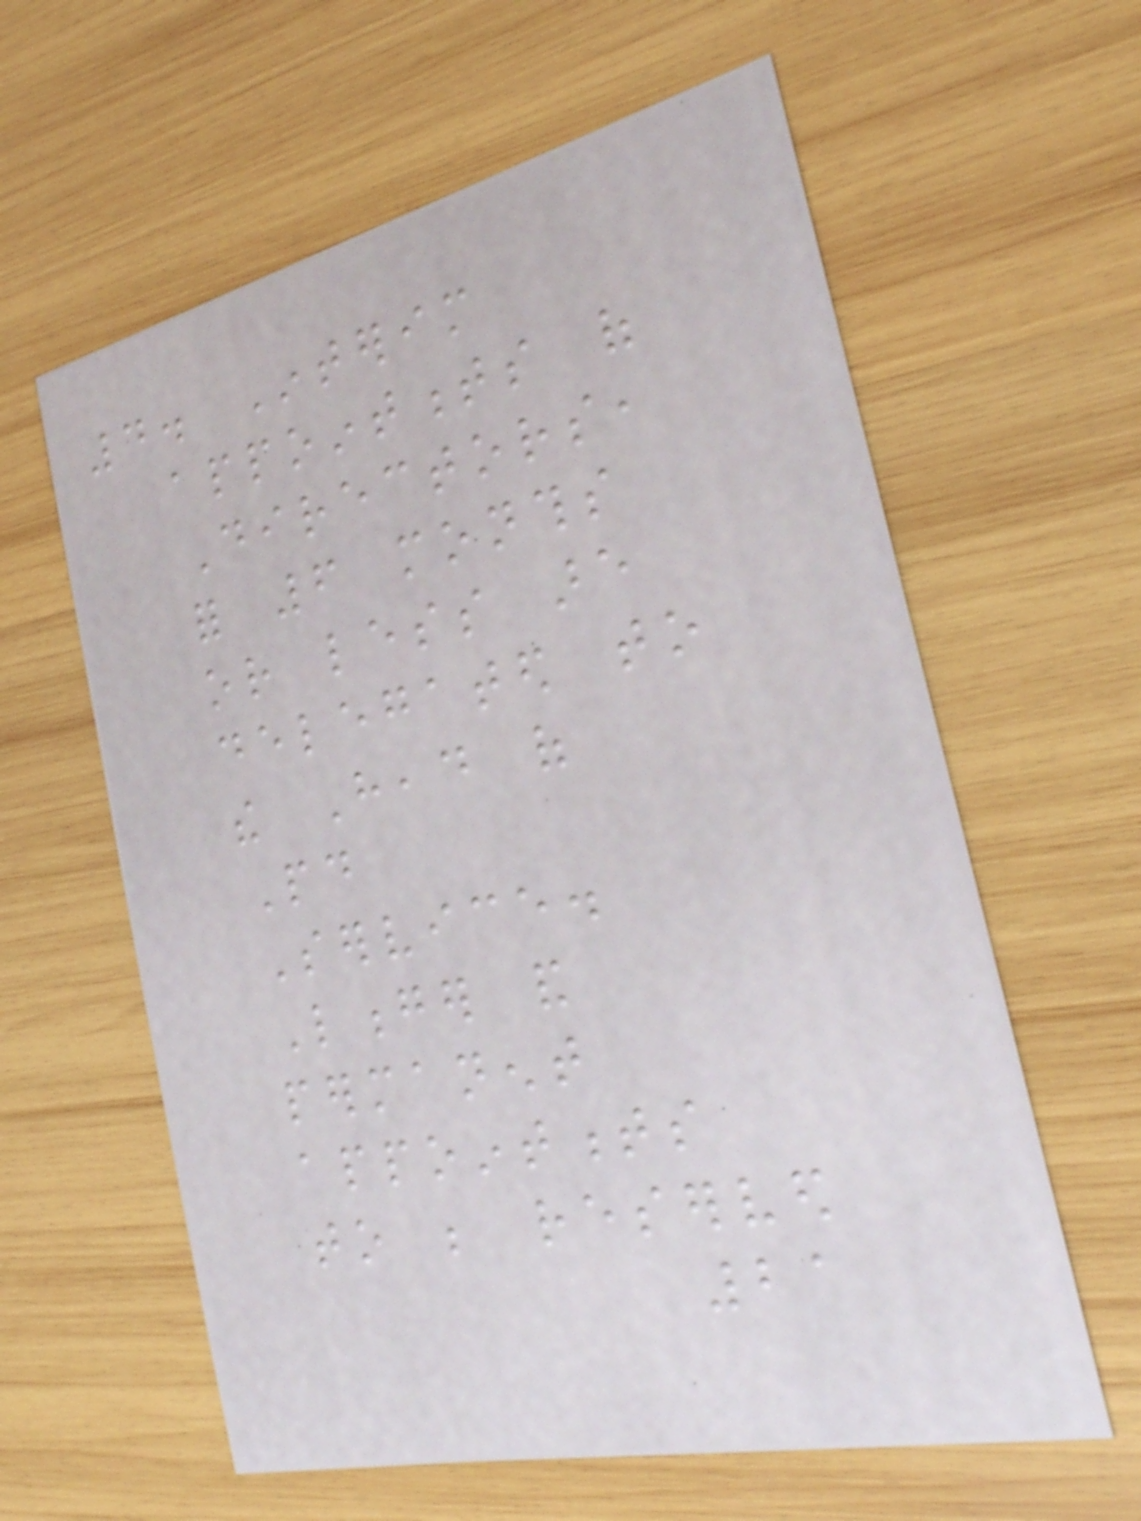4. Interim
appointments of
Directors,
for 6 months
or less are
delegated to
the Head of
Paid
Service.
Longer and
permanent
appointments
to be reserved
21
